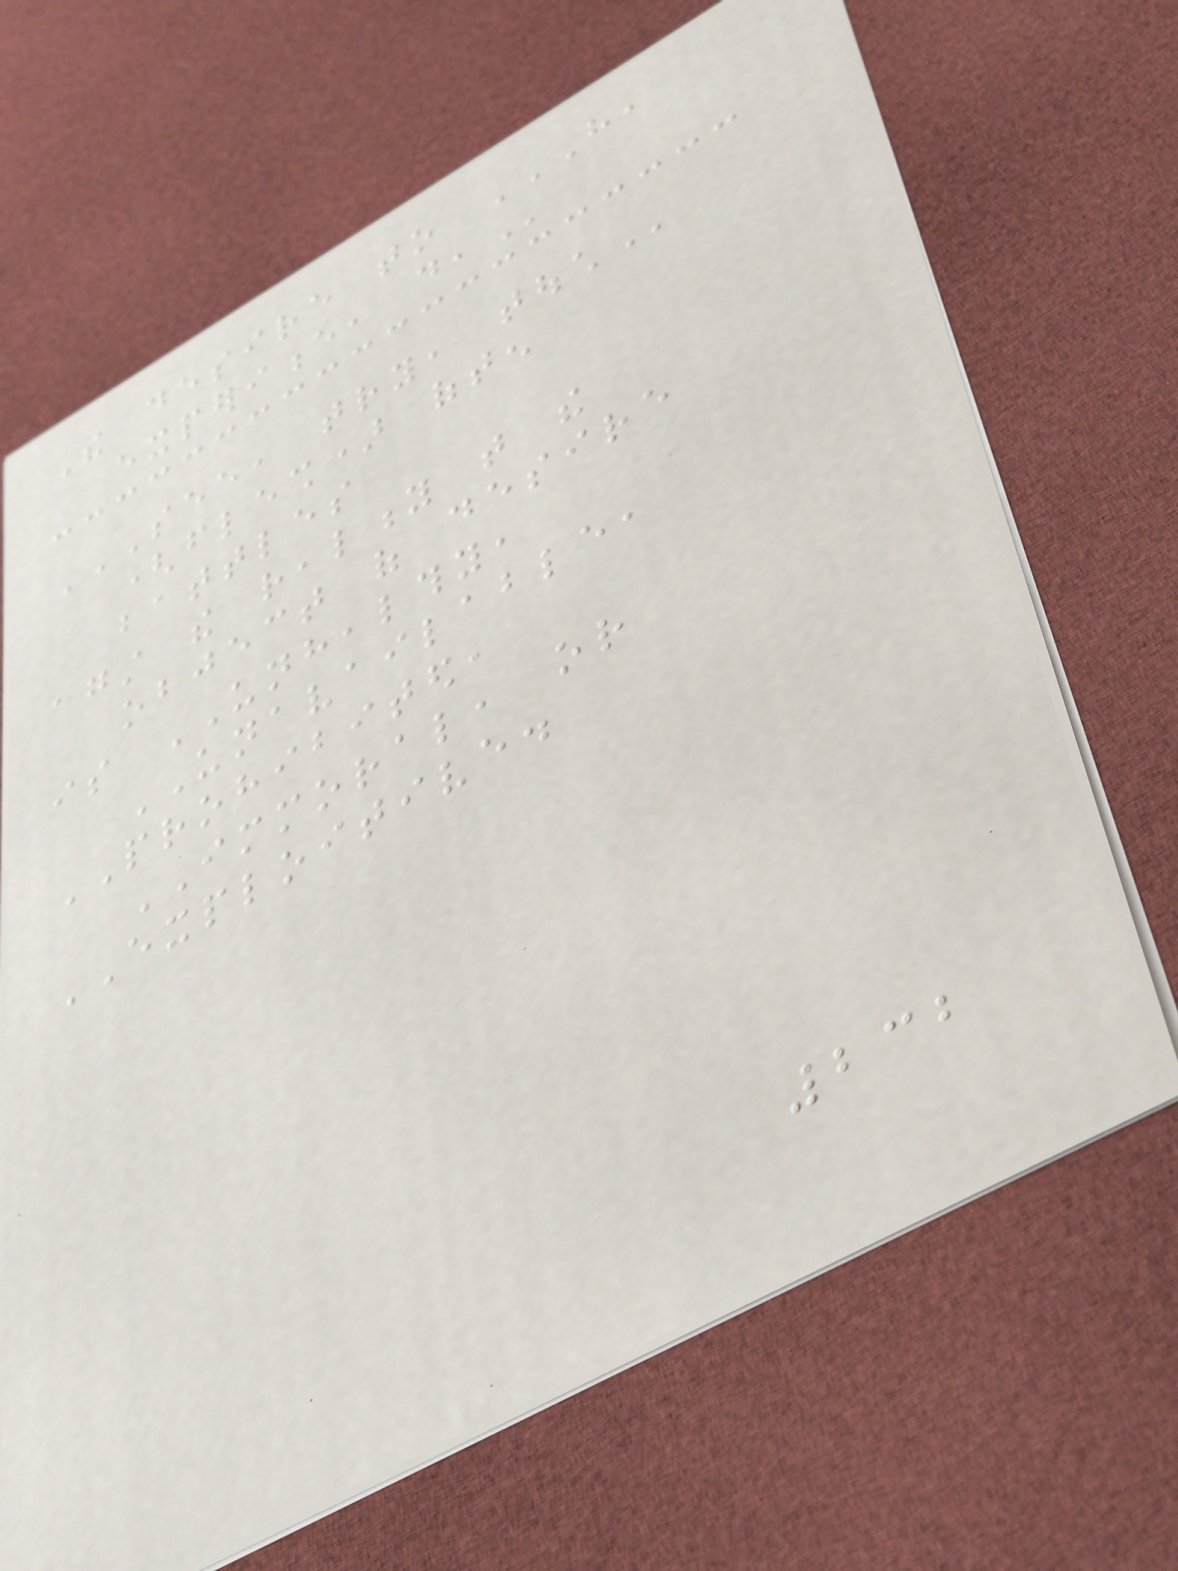The desire to HAVE,
EXPERIENCE, DO,
SEE, TRY, TOUCH
(flesh) often
battles
against the reality that the
object of desire
is UNHEALTHY,
UNAVAILABLE,
PROHIBITED,
IMMORAL, or
EXPLOITIVE.
232
